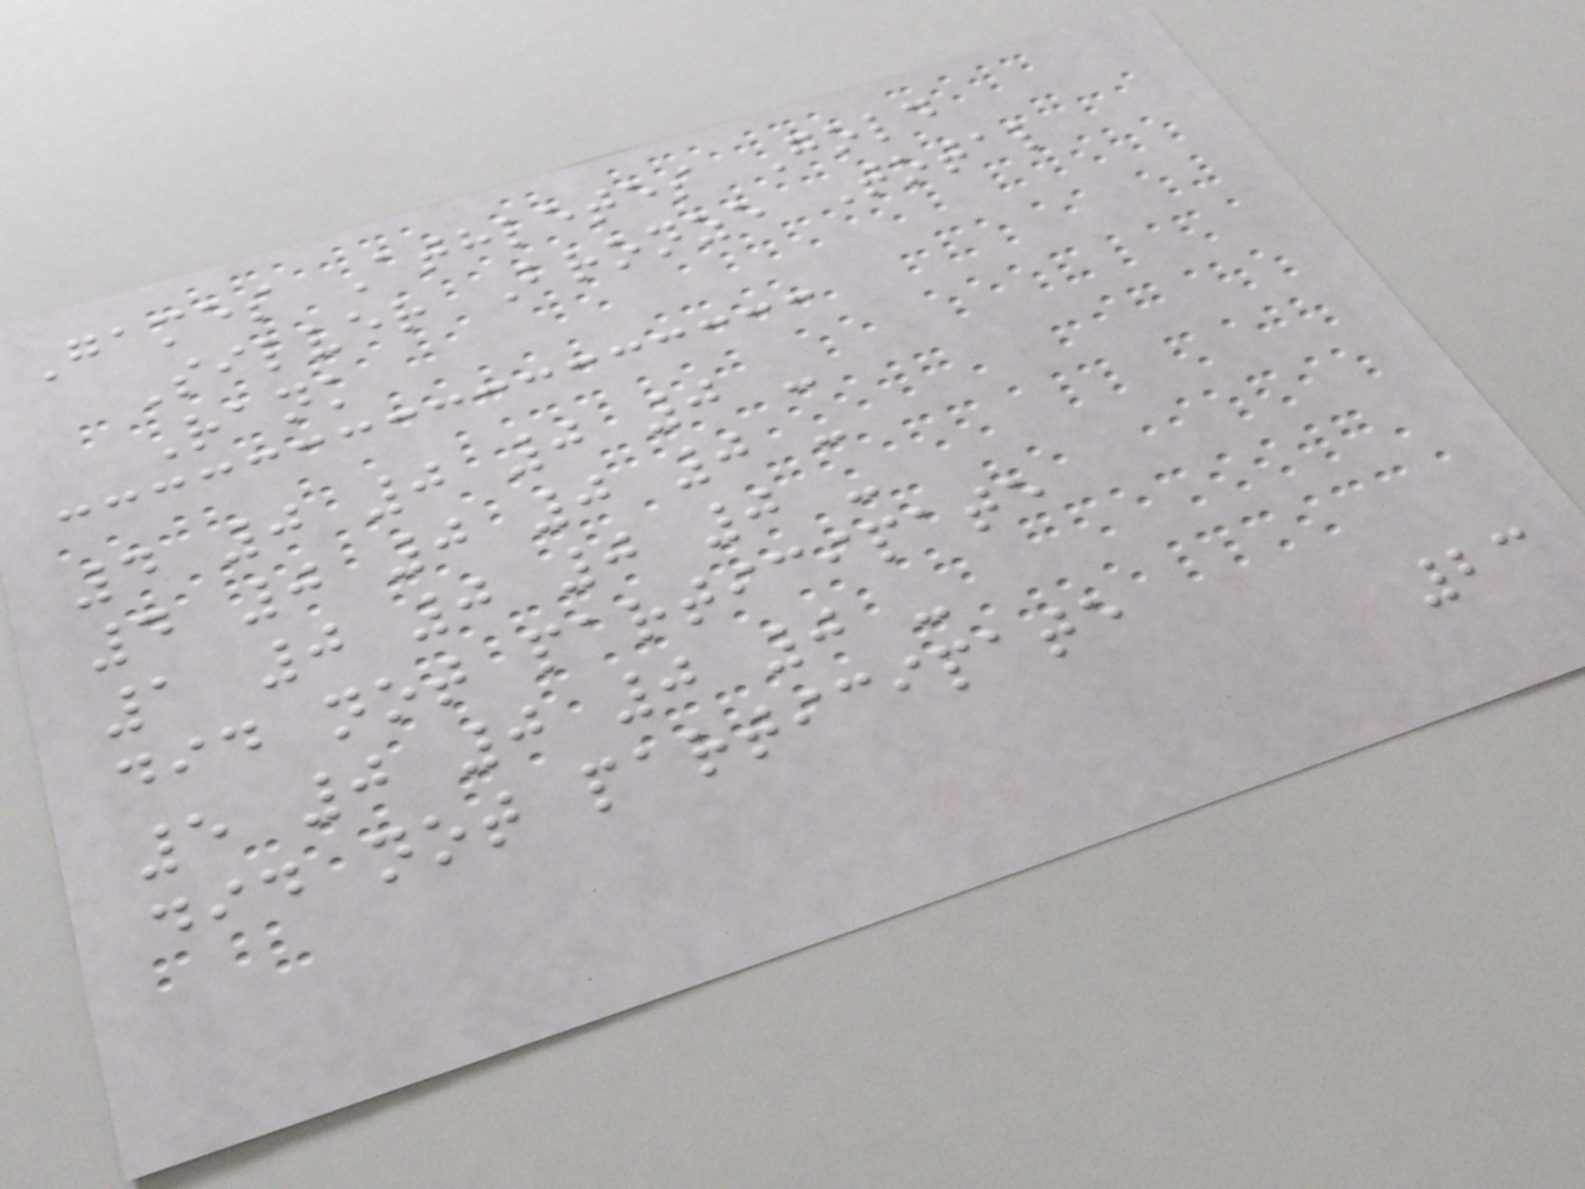Games Athletes Gold
Silver Bronze Total
Rank
4 0 0 0 0 -
4 0 0 0 0 -
1 0 0 0 0 -
did not participate
5 0 0 0 0 -
did not participate
23
